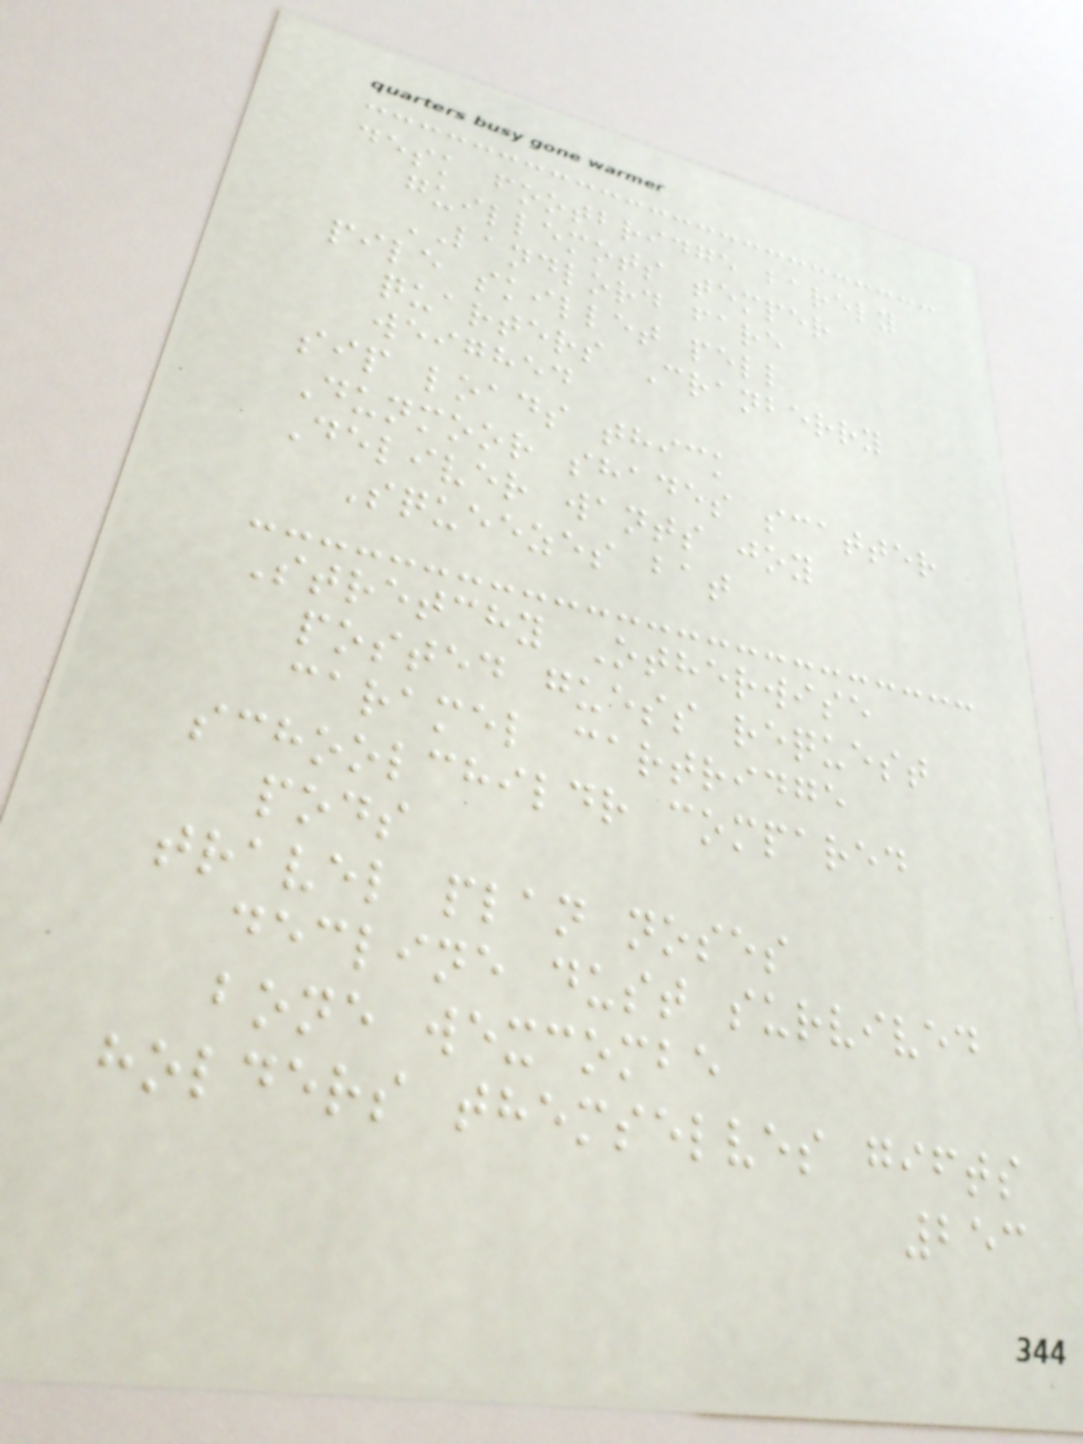desk footbridge barely
guillemots temper
LANDLORD fare
pile skillet pell
quarters Cranberry
weighed
sip loads thick
Dunmoor shades scatter
Deliver wants joy
Squeezes bat
Stretchy Otherwise
posted guess request
caramel cartridge
schoolchildr compared
pods
travel plan noses
decline dust survived
bone wexcombe
holders themselves gifts
253
